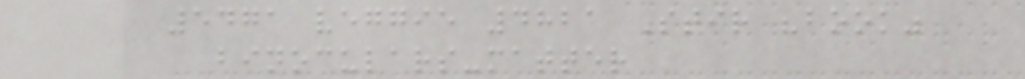5471 veggie 4821 Stir "book"
binoculars-matter
